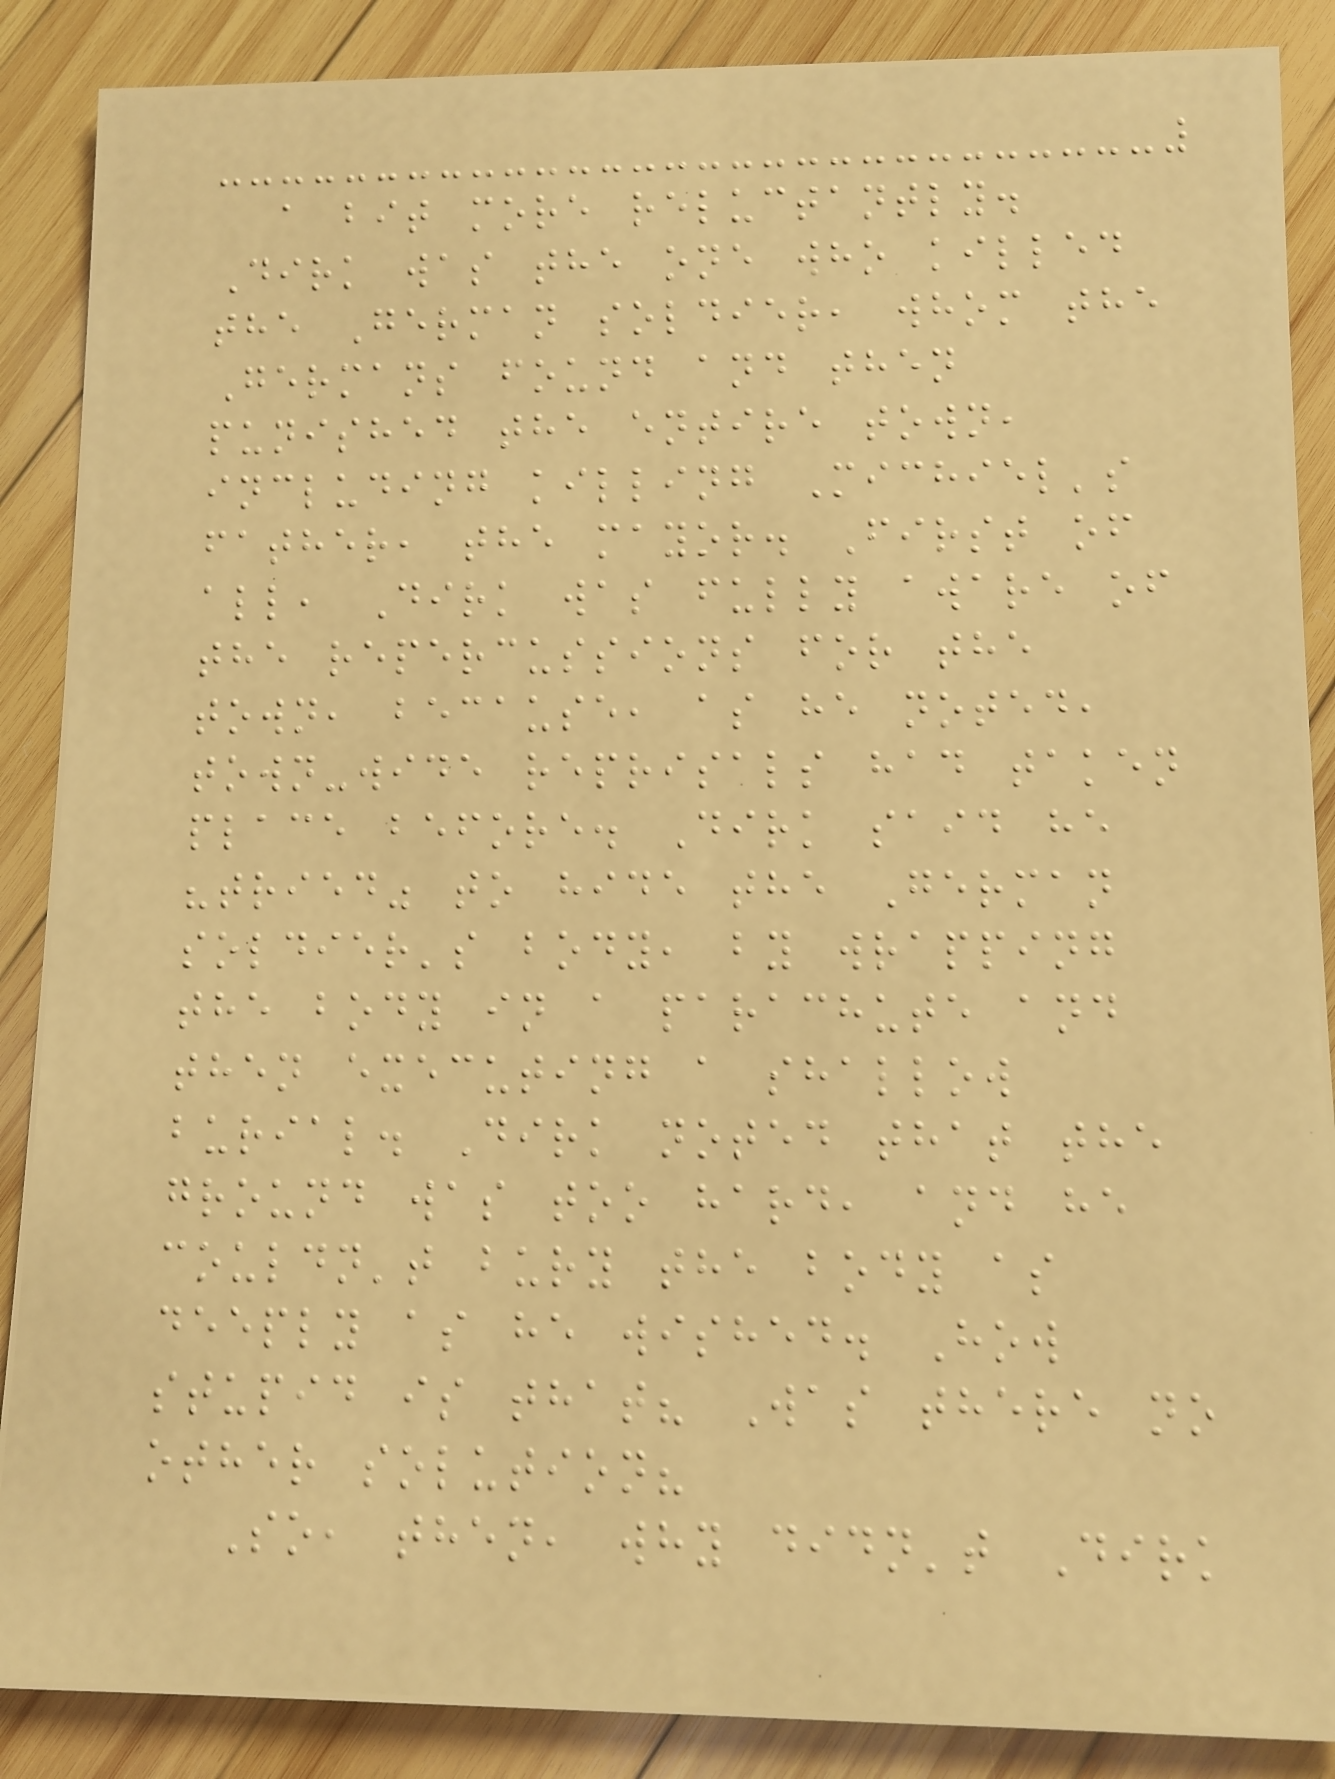a bit more reluctantly.
Dirk was the one who killed
the German soldier, whom the
Germans found and then
punished the entire town,
including killing Michiel's
father, the mayor. First of
all, Dirk was fully aware of
the repercussions for the
town, because, as he noted,
town-wide reprisals had taken
place before. Dirk said he
"tried" to hide the German
soldier's body, by wrapping
the body in a parachute and
then executing a shallow
burial. Dirk noted that the
ground was too hard, and he
couldn't bury the body as
deeply as he wished. How
stupid is that? Was there no
other solution?
So, then, why didn't Dirk
